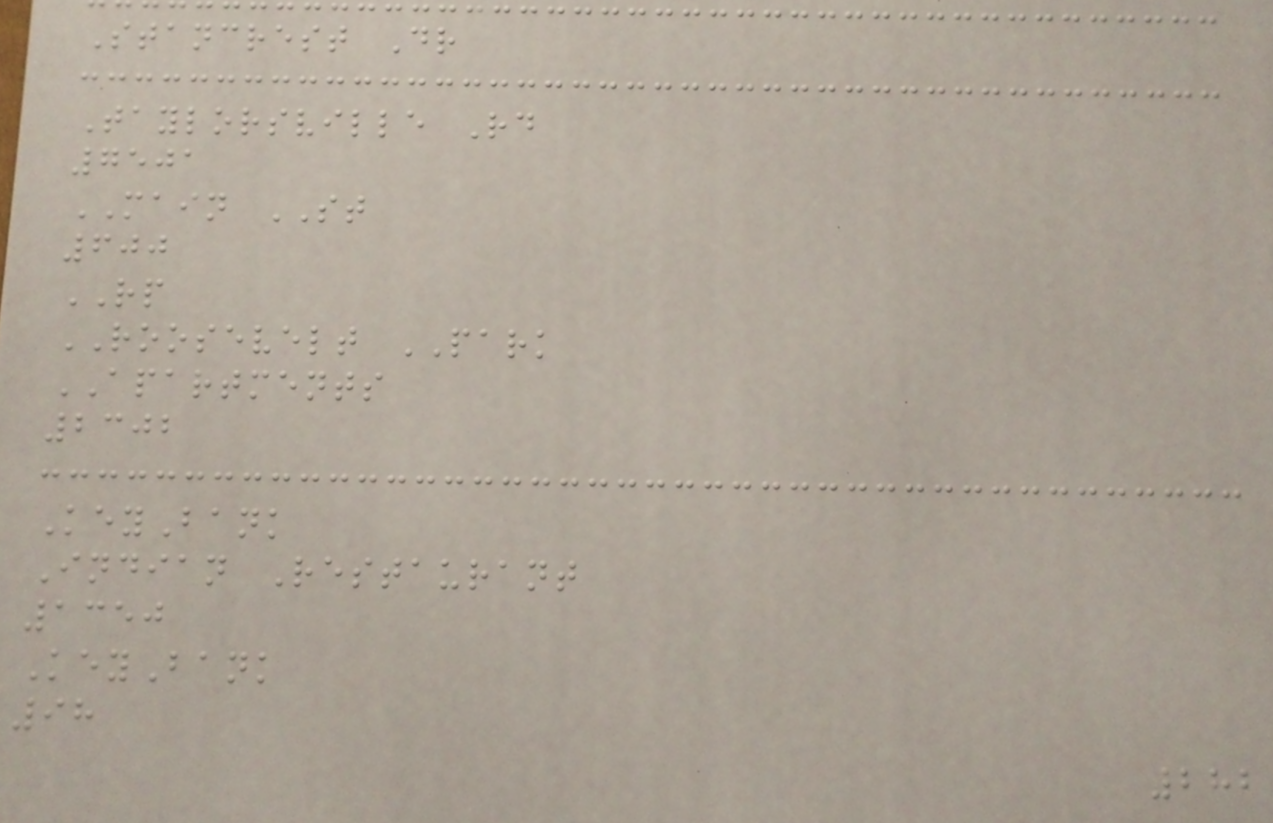Stancrest Dr
Taylorsville Rd
7501
MAIN ST
600
RP
ROOSEVELT PARK
APARTMENTS
2302
KeyBank
Indian Restaurant
1350
KeyBank
98
282
